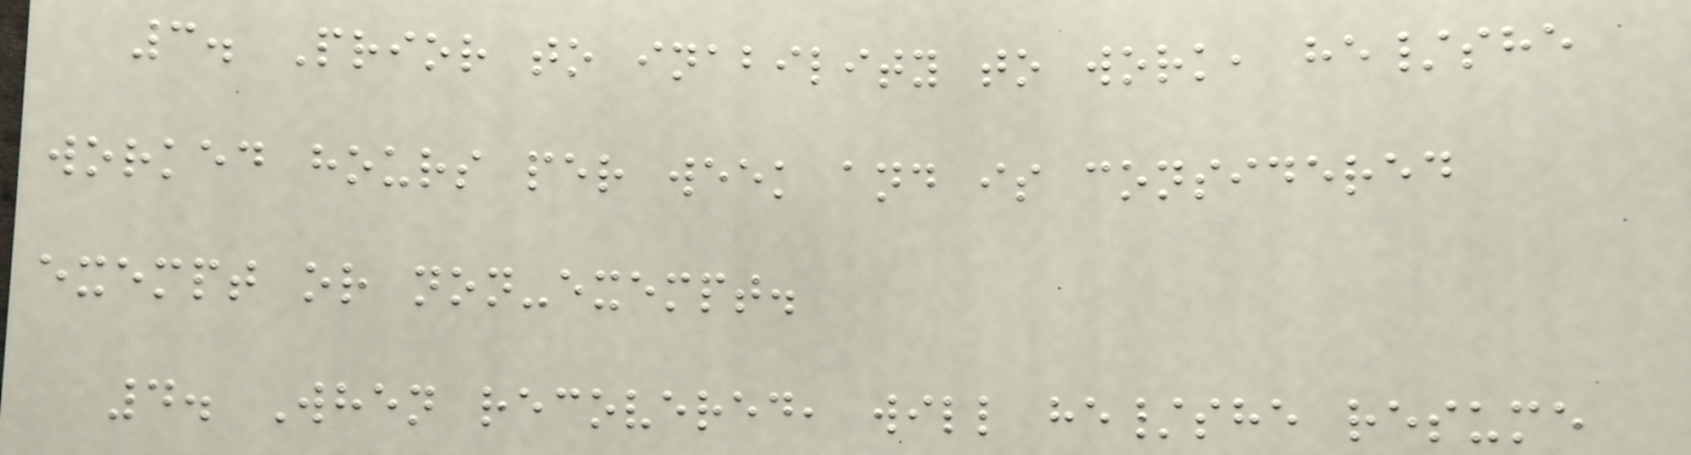3. Prior to inability to work, he/she
worked hours per week and is considered
exempt or non-exempt.
4. When recovered, will he/she resume
